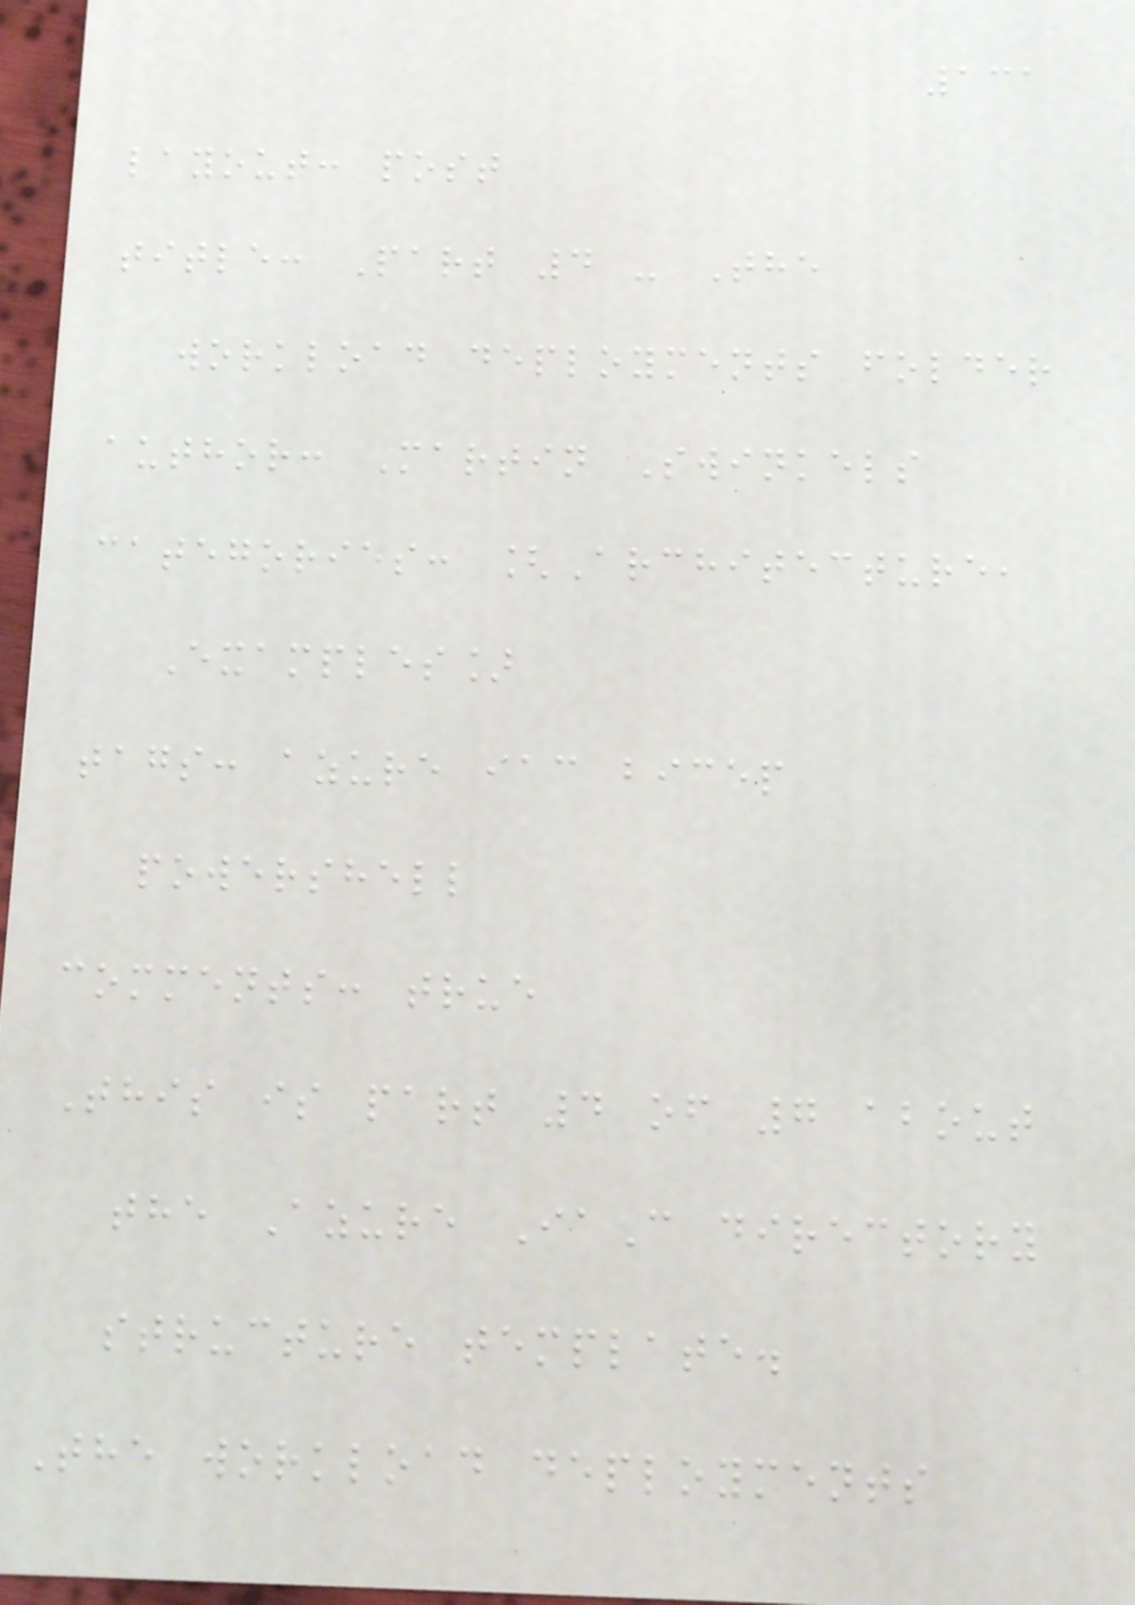131
layout: post
title: Part 4 - The
workload deployments folder
author: Martin Swinkels
categories: [Architecture,
Examples]
tags: azure iac bicep
powershell
comments: true
This is part 4 of 7 about
the Azure IaC directory
structure template.
The workload deployments
